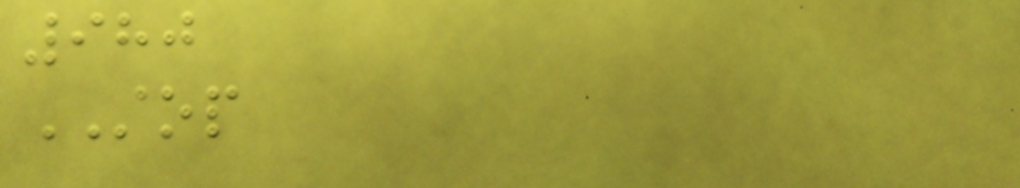980
STOP
